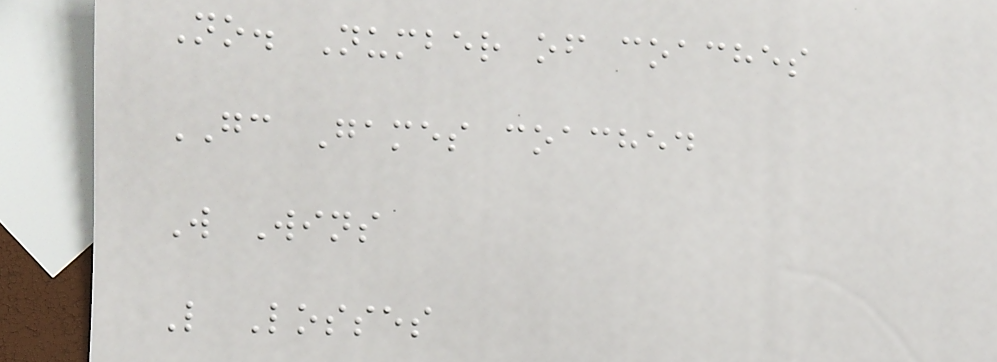No. Number of coaches
GC Games coached
W Wins
L Losses
